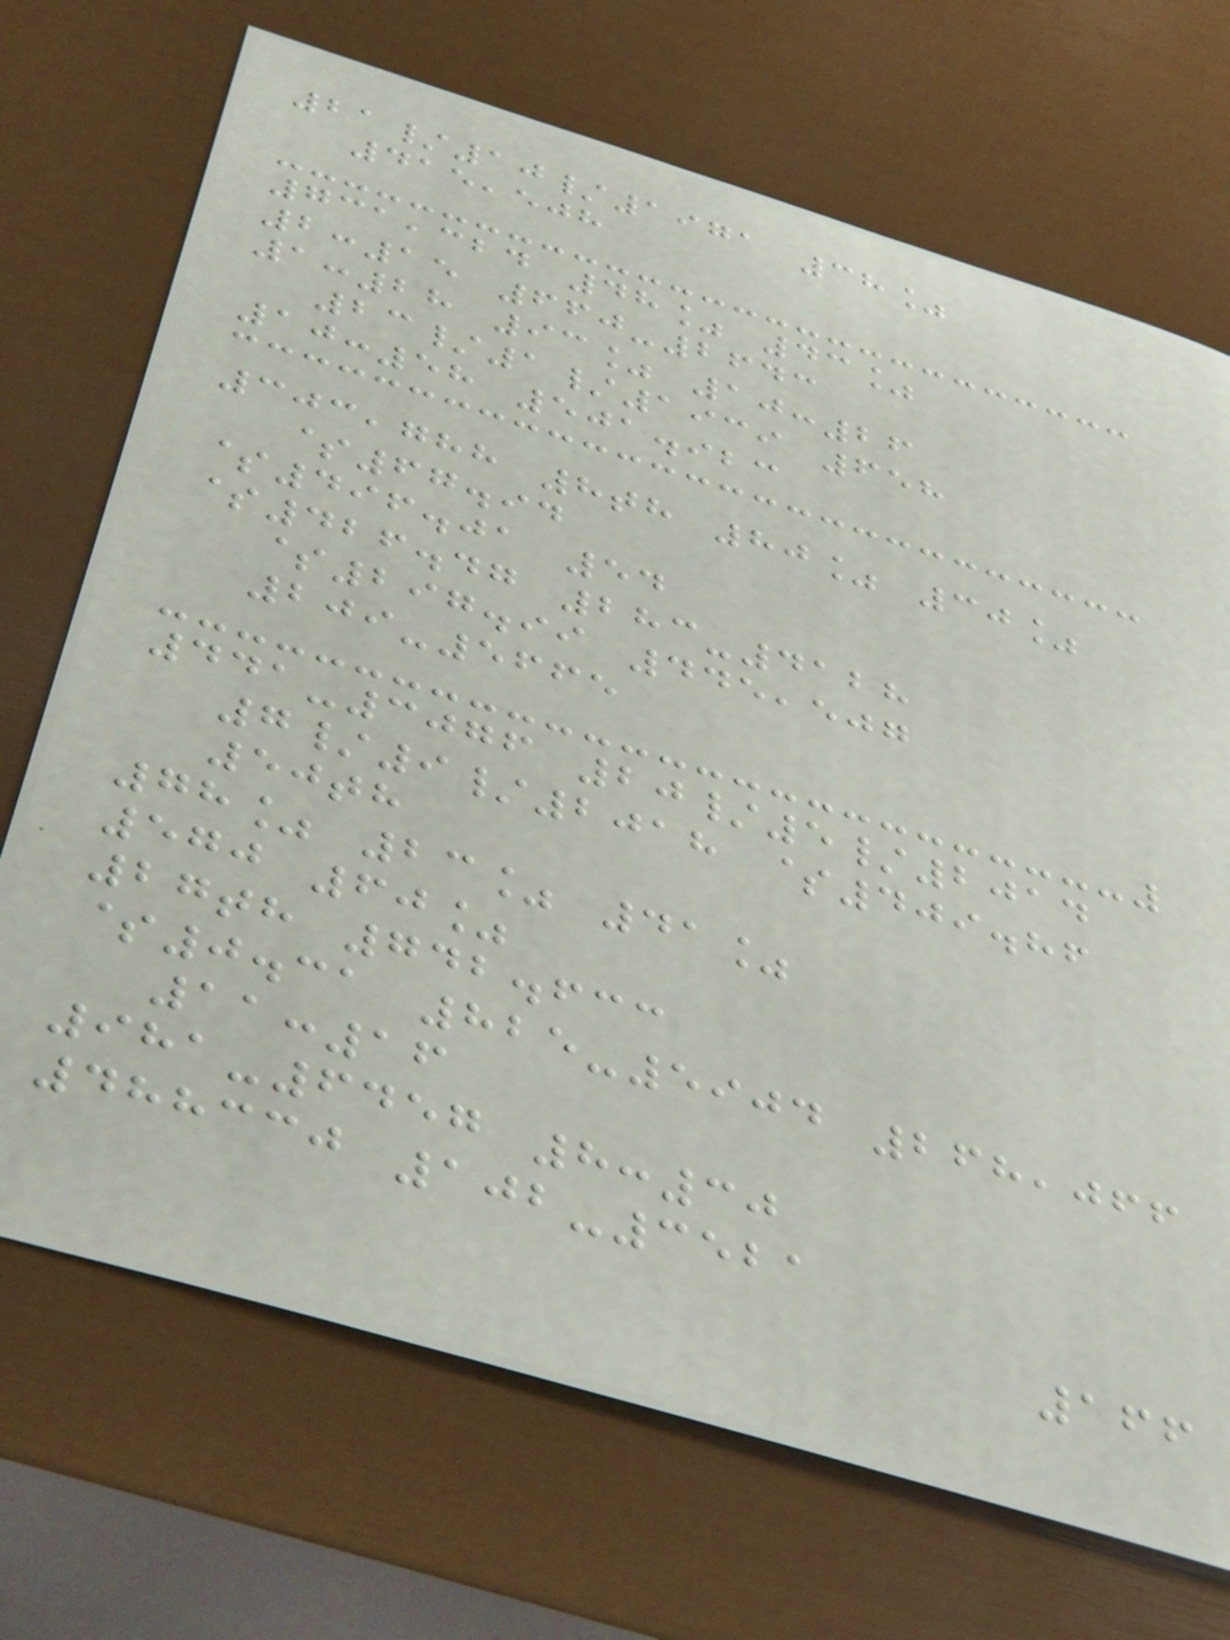21/10/1971 38%
415,508
731,324 48% 43%
2:15 660-2643
1:28 93% 10:26
23/1/1939 658
10:58 501.923
303,788 8th 80% 30%
$67.94
$496.01 54
$426.47 283-4128
$297.99 445,507
209-5665
441-3076 20/5/2014
7/9/2018 $409.86
50th
78% 23% 41%
570 60%
27th 742.633
$0.31 825-5904 268,066
11:16
981-6457 8:30
488330 102-3521
166
